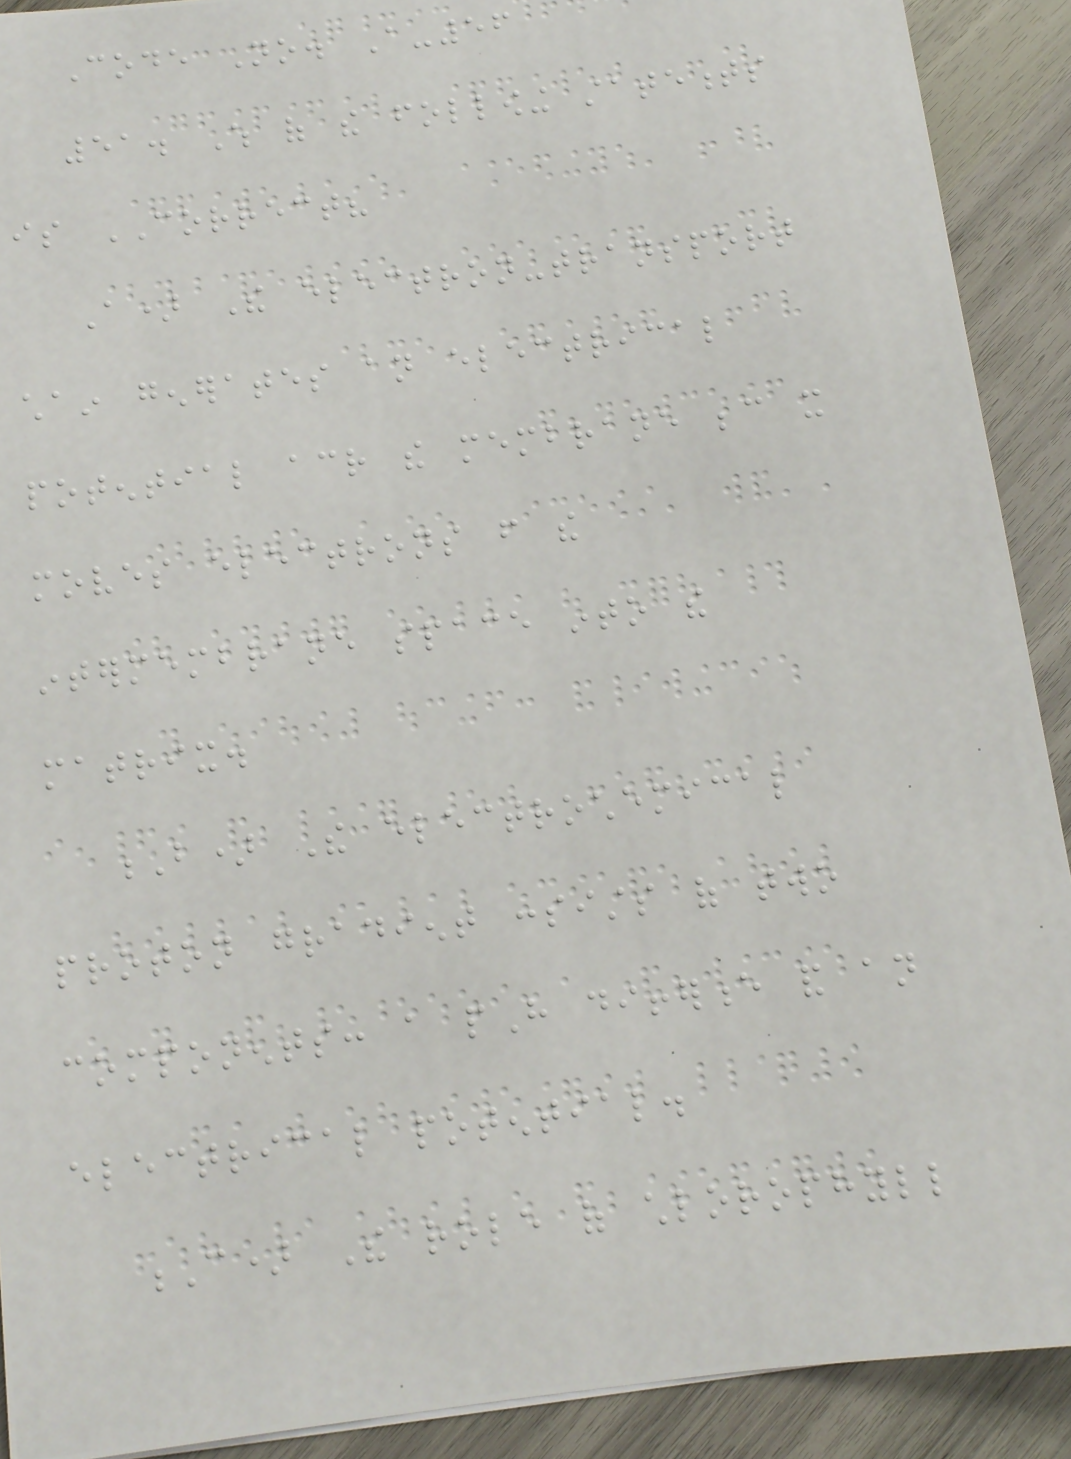Code No. A-56
51. Which of the following statements
is CORRECT?
A) The electron-transport
chain generates an electrical
potential across the membrane because it
moves electrons from the
intermembrane space into the
matrix.
B) The electrochemical
proton gradient consists of two
components: a pH difference and an
electrical potential.
C) The role of chlorophyll
